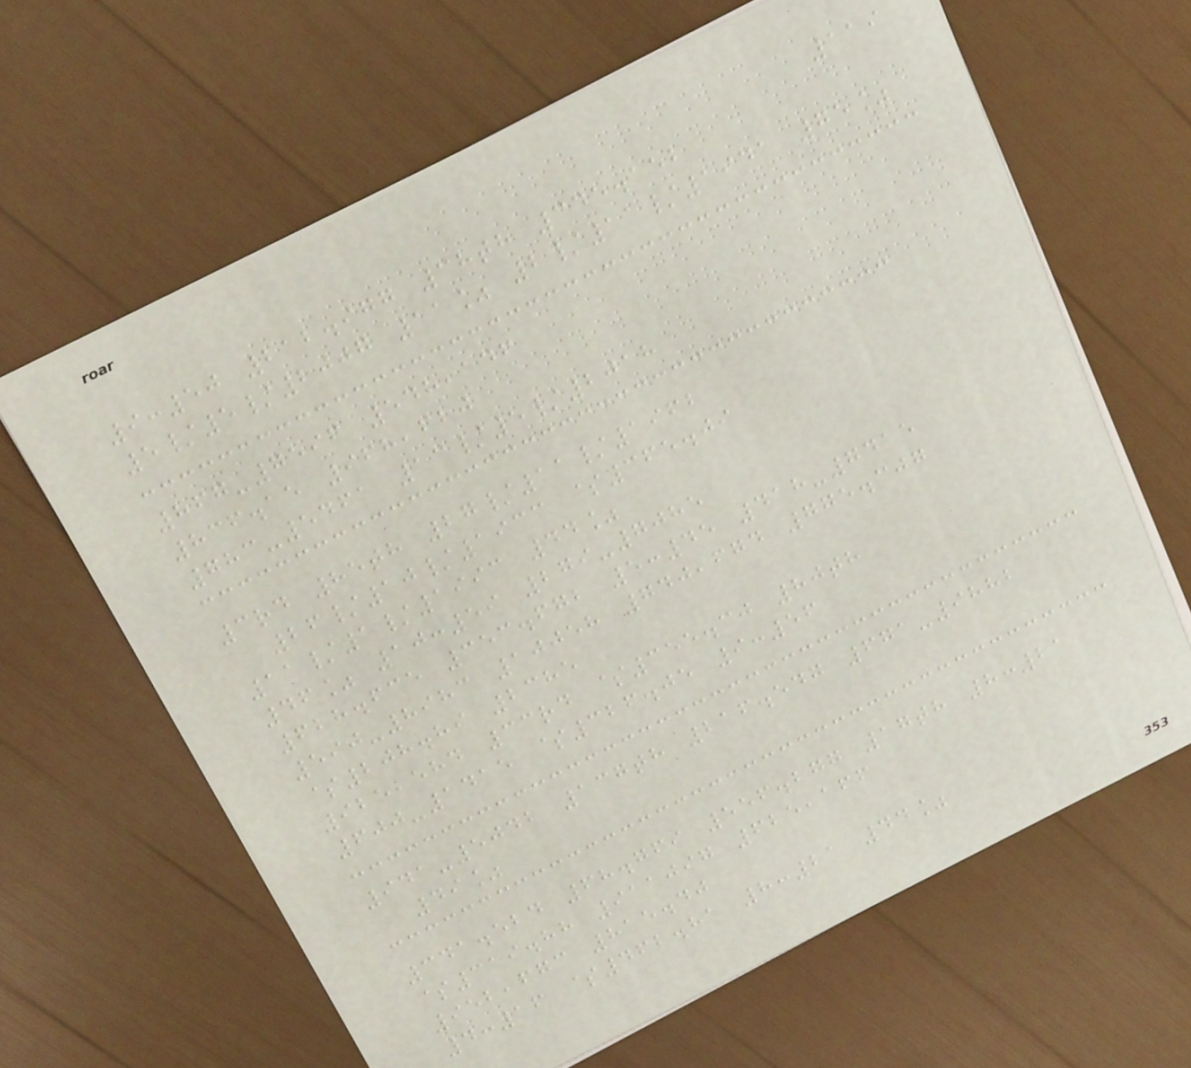119
9:50 212.977 38th 345.152
5/5/2007 11% 2/11/1941 75%
867-7596 548,146
836.15 968,620
783-5461 13/5/2018
3rd 85th 27/11/1962
26/10/1933 $365.09
11/1/1993 44%
46% 10:59 279-7085
628.635 353.672 5:45 418-7415
590-8983 10058 740,674 775.307
$208.89 2385
925,584 33rd $355.30 80th
600-1415 $326.05 9:56
941-5042 137th 216.547 671-9882
49%
341.524 68.769 556.277 17th 8:21
$319.88 911097 625,166
952,673 815.40
4:16 $462.81 8:21 44%
